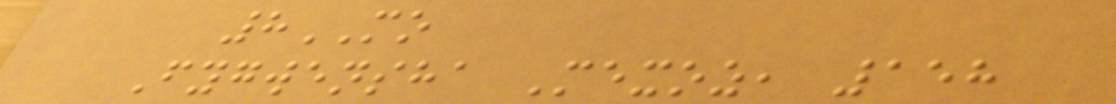8MO
Fygwensha Mexoz, 158
